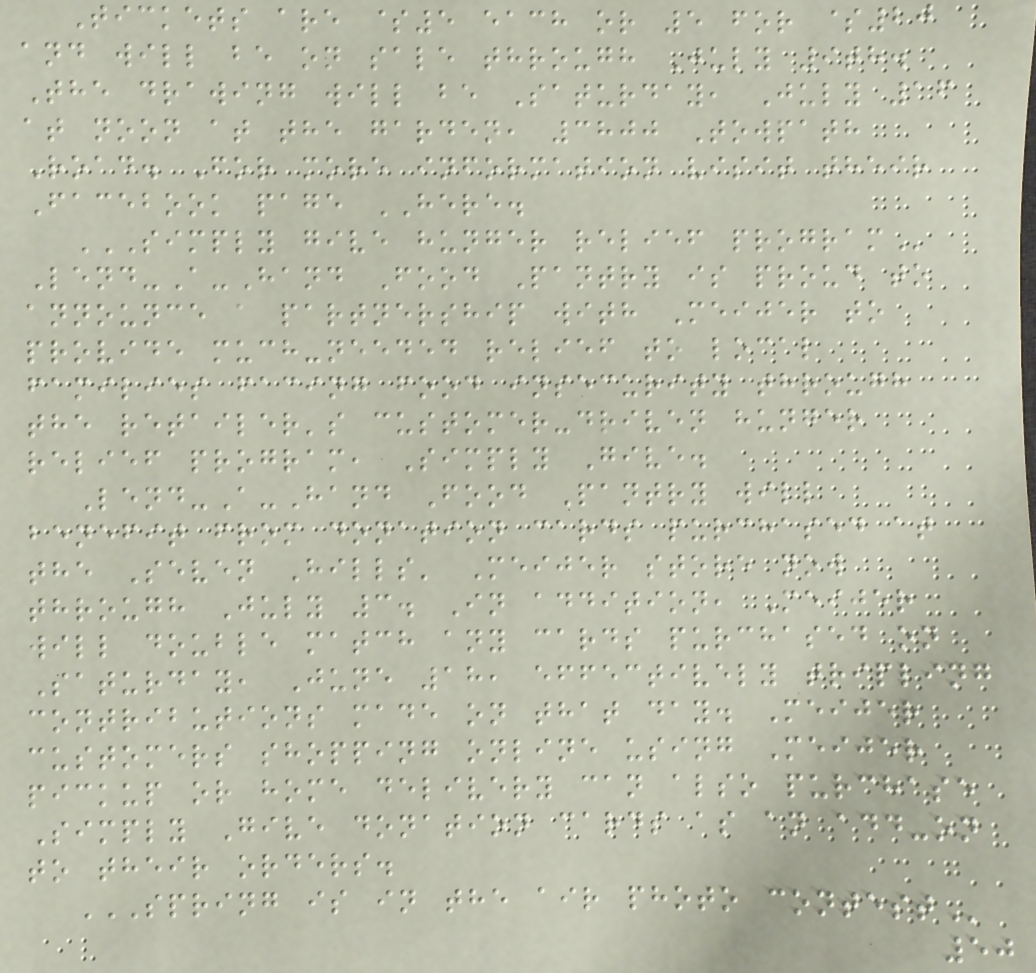Tickets are $5 each or 5 for $20
and will be on sale through July 9th.
The drawing will be Saturday, July 16
at noon at the garden, 3800 Towpath
Road. For more information visit their
Facebook page HERE.
SIMPLY GIVE HUNGER RELIEF PROGRAM
Lend-A-Hand Food Pantry is proud to
announce a partnership with Meijer to
provide much-needed relief to local
families facing food insecurity through
the retailer's customer-driven hunger
relief program, Simply Give.
Lend-A-Hand Food Pantry will
benefit from donation cards purchased at
the Seven Hills' Meijer store now
through July 3. In addition, Meijer
will double match any cards purchased on
Saturday, June 18, effectively tripling
contributions made on that day. Meijer
customers shopping online using Meijer
pickup or home delivery can also purchase
Simply Give donation cards as an add-on
to their orders.
SPRING IS IN THE AIR PHOTO CONTEST
50
